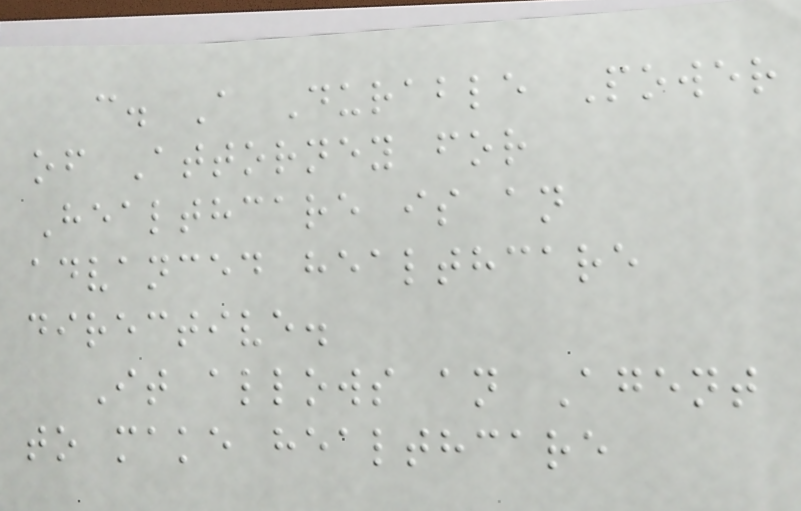c. A Durable Power
of Attorney for
Healthcare is an
advanced healthcare
directive.
It allows an Agent
to make healthcare
